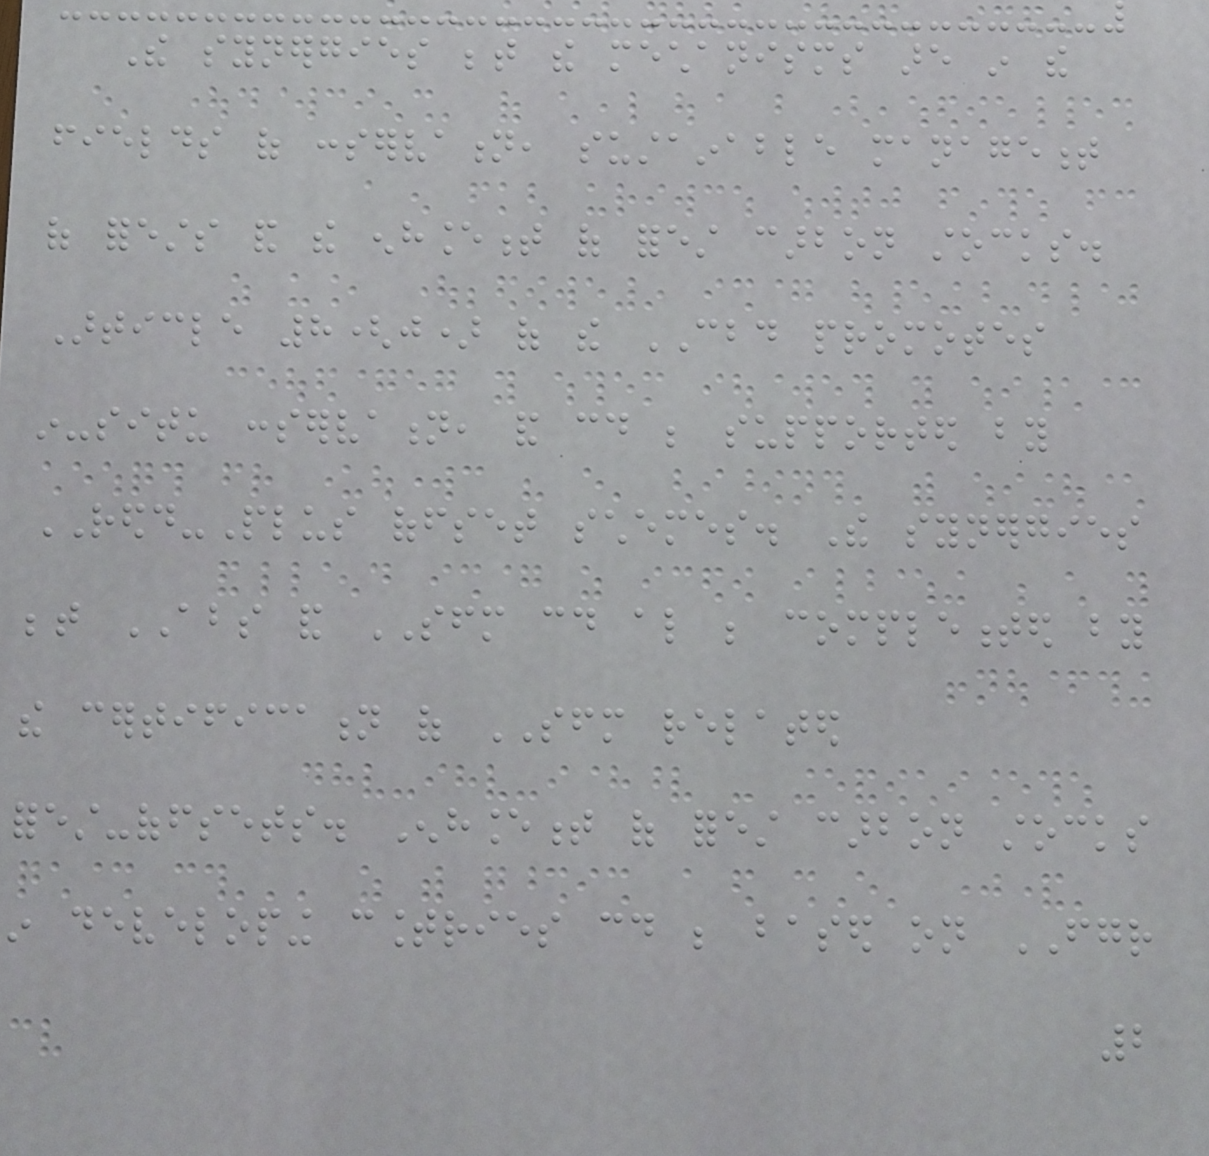The synergies between the mechanisms are in the
fields of conservation, sustainable management
of forests and the enhancement of forest carbon stocks.
Article 8(j) of the CBD promotes
in-situ conservation, and could be supported by
REDD-Plus offset schemes. The synergies
between ABS and SFM could also be complemented by
the certification of SFM related
forest-offsets. Enhancement of forest carbon stocks
in developing countries could be based on FGR
2
